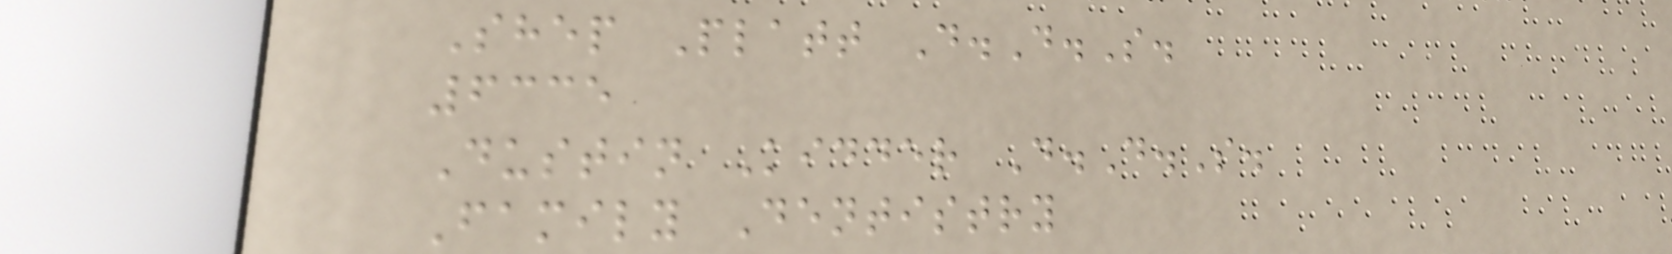Shep Platt D.D.S.
6335
Dustin Kidder D.D.S.
Family Dentistry
